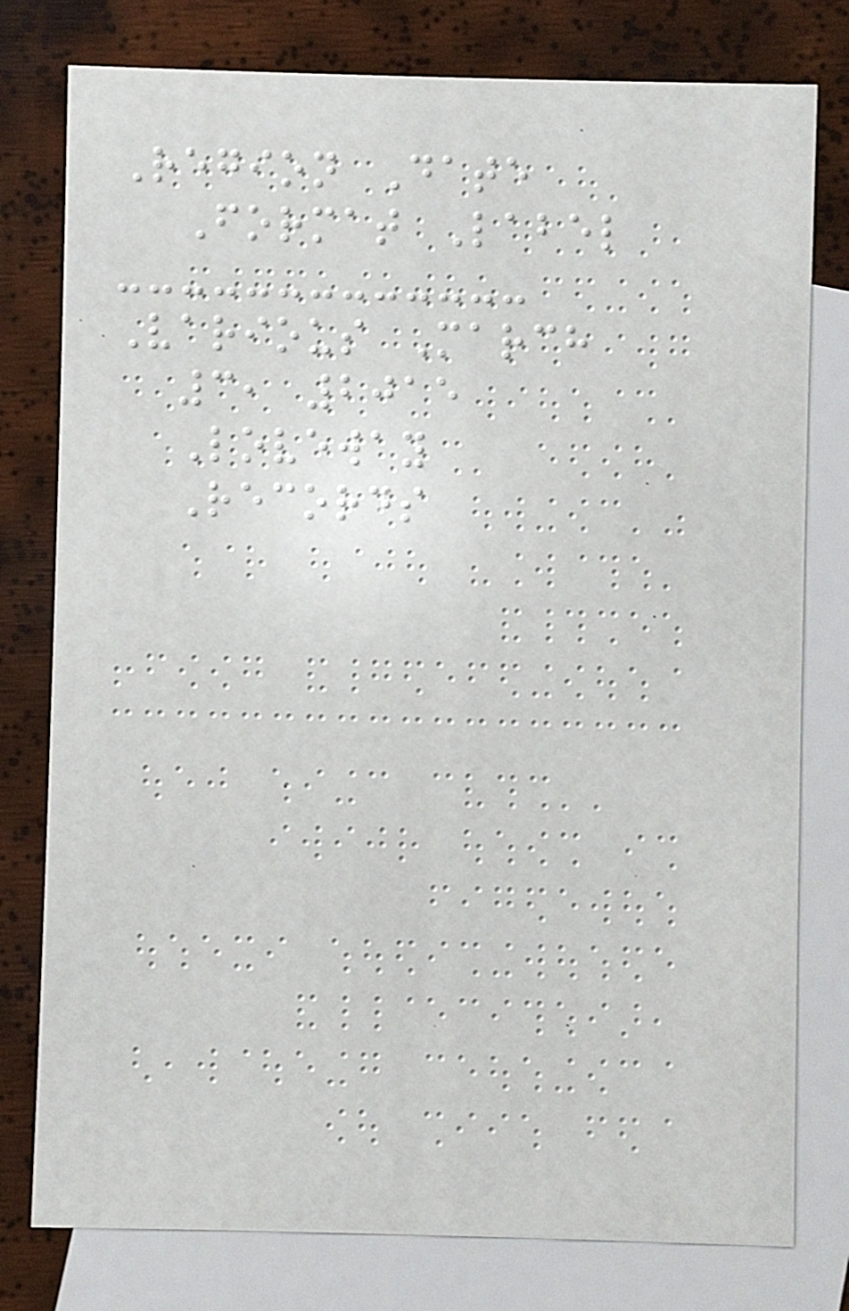Region Date
Format Label
Various March
3, 2015
Loveway
Records
